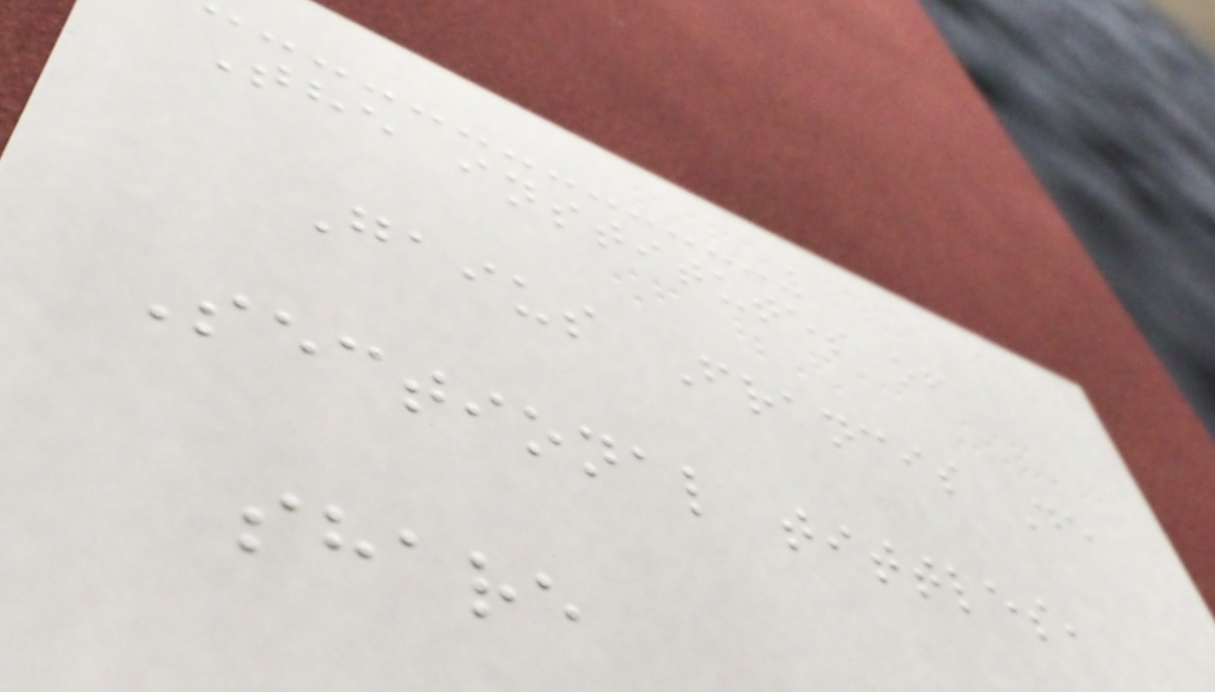The institutes of
Gaius Francis De
Sectional tittles,
share
